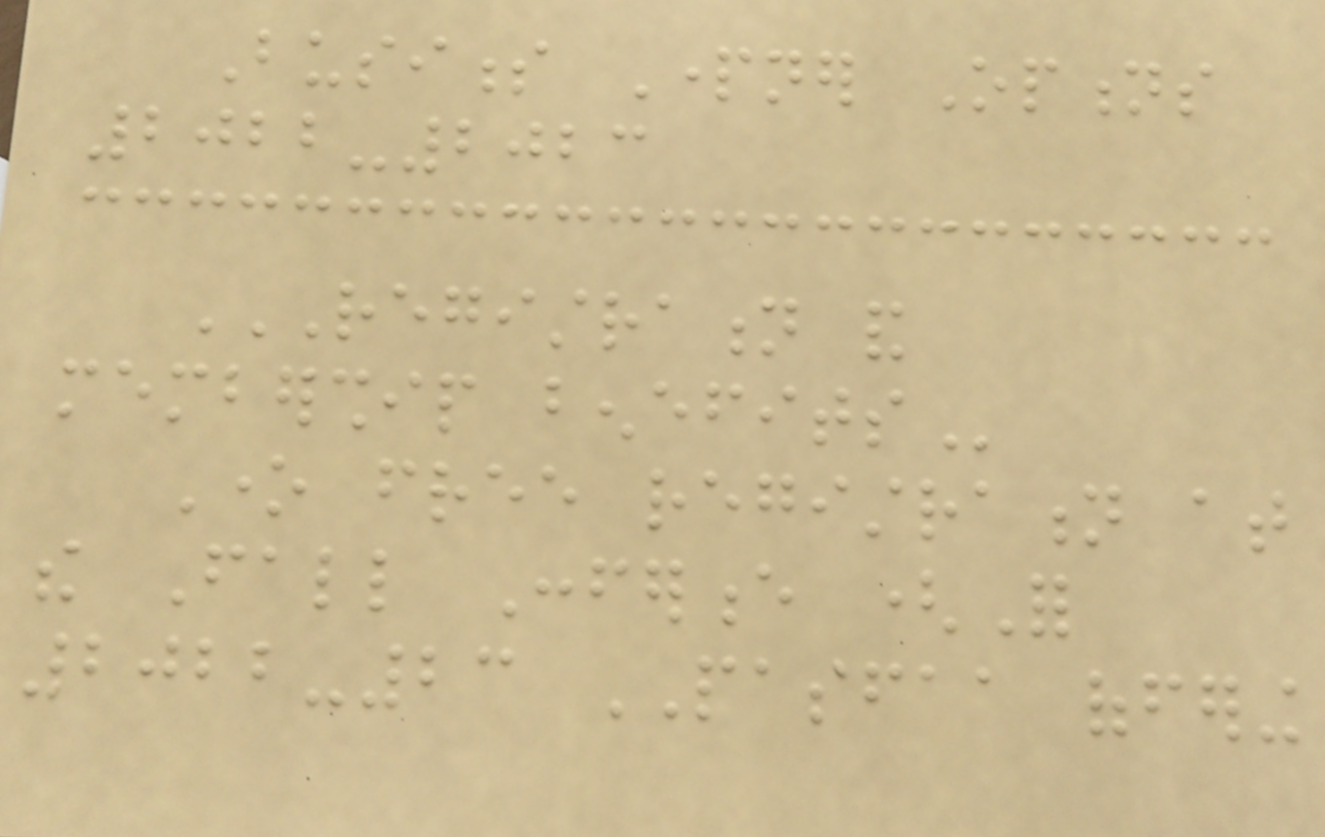Business Partner Options
2022-2023
REGISTRATION AND
MEMBERSHIP BENEFITS
One free registration at
the Fall Conference (For
2022-23 PASFAA offering
